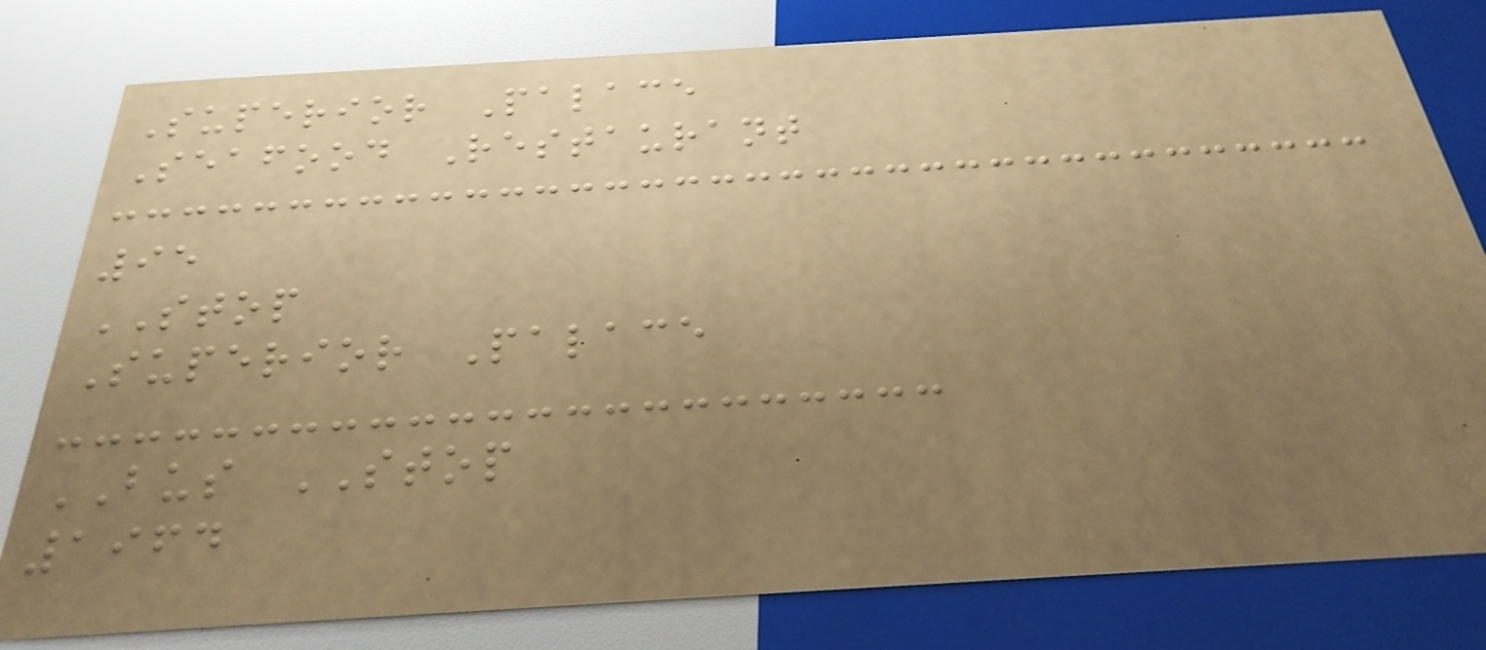Superior Palace
Seafood Restaurant
95
STOP
Superior Palace
BUS STOP
1964
